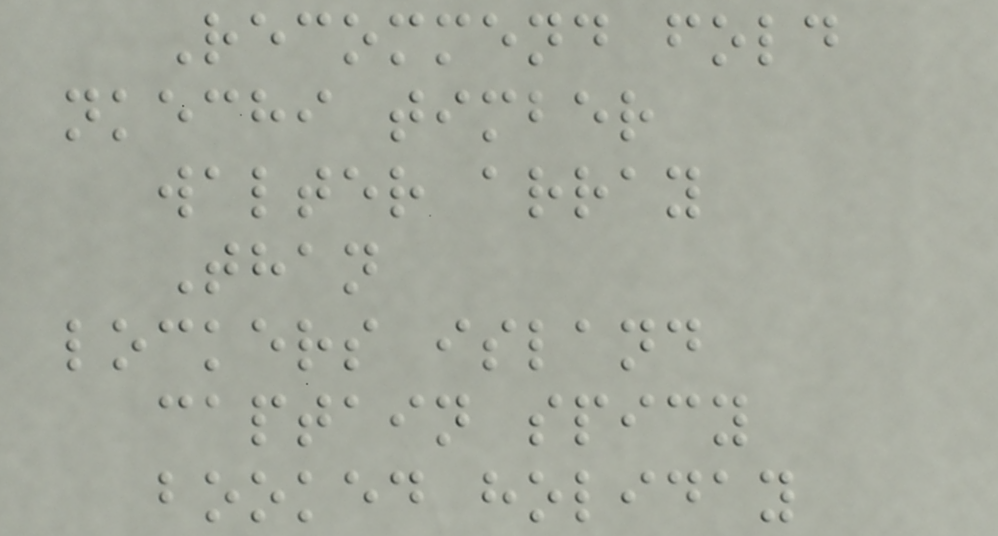Recommend fold
nkechi timber
walter array
Than
lockers island
captain spicy
booked holiday
